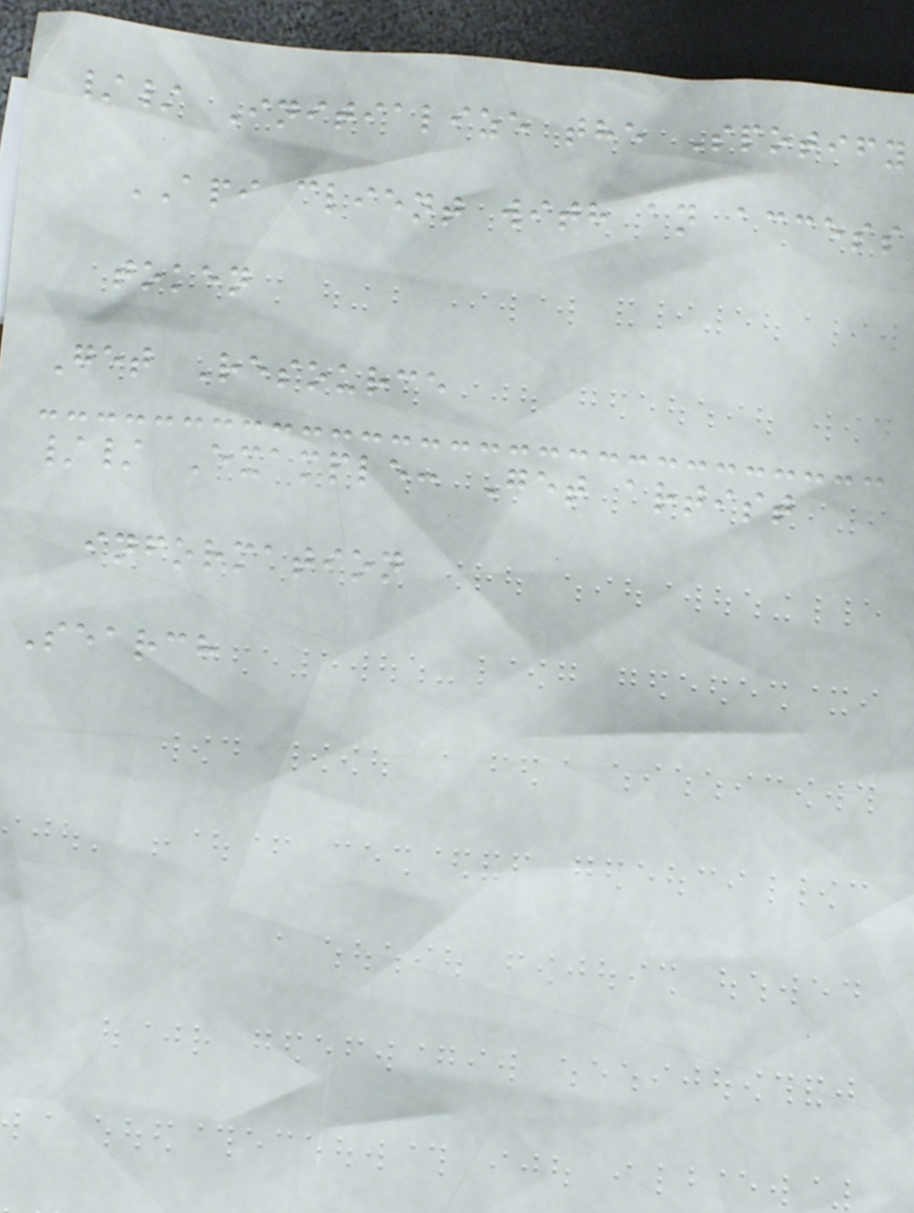// Initialize the Spotify
API client with an access
token
Get Resource
// Example: Get artist
information
Search
